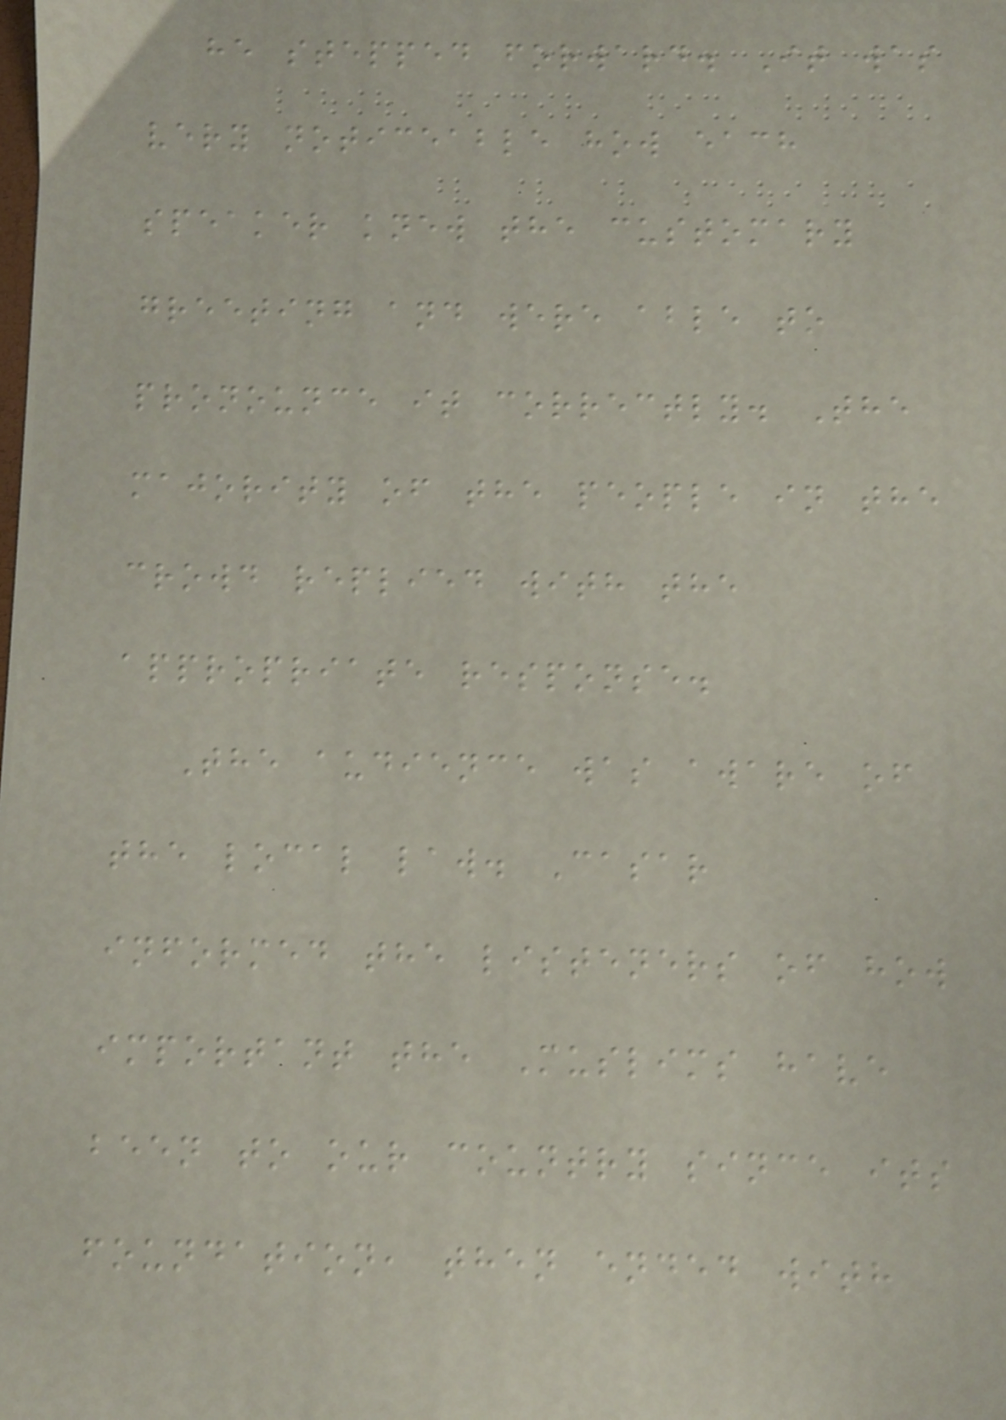he stepped forward. It was
very noticeable how each
speaker knew the customary
greeting and were able to
pronounce it correctly. The
majority of the people in the
crowd replied with the
appropriate response.
The audience was aware of
the local law. Casar
informed the listeners of how
important the Muslims have
been to our country since its
foundation, then ended with
